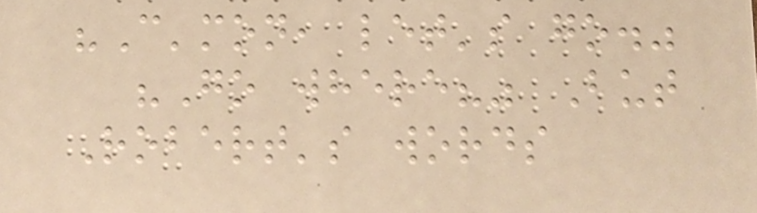"C'mon, let's go."
"Go where?" But
Robert's words
